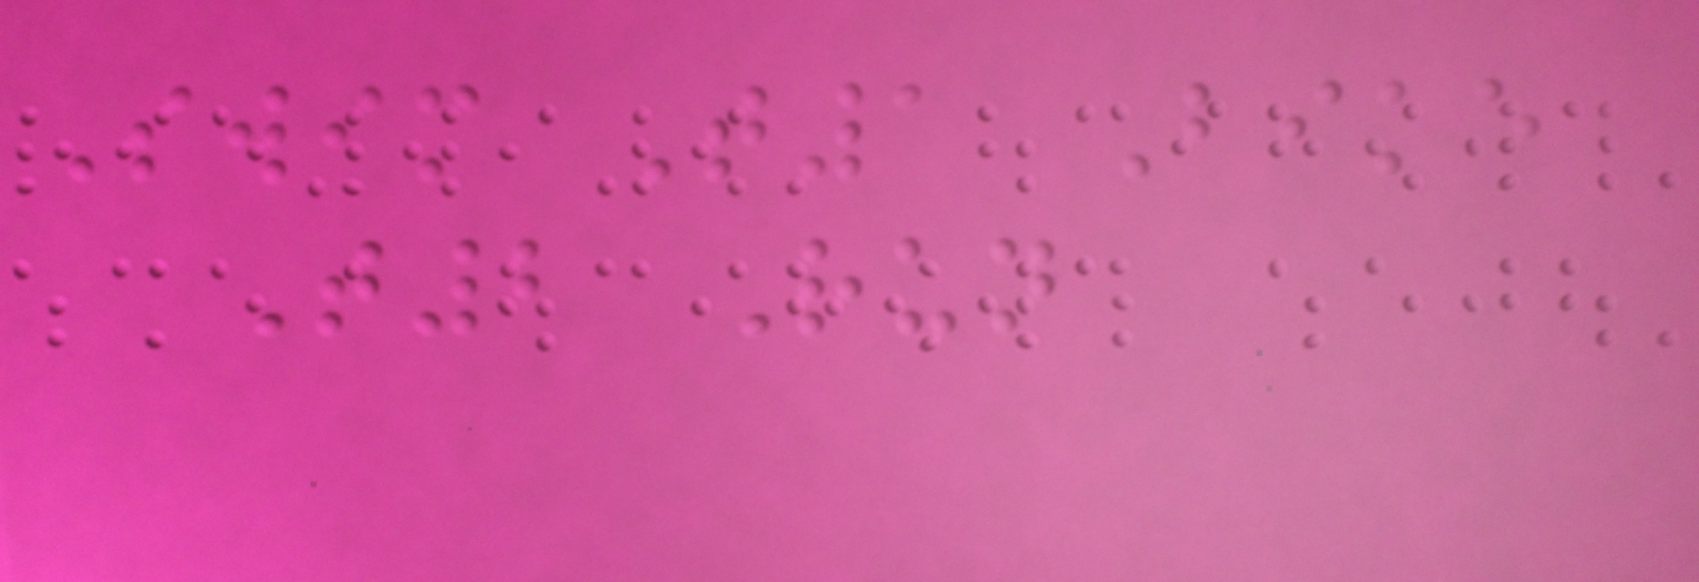Swim T1 Bike
T2 Run
